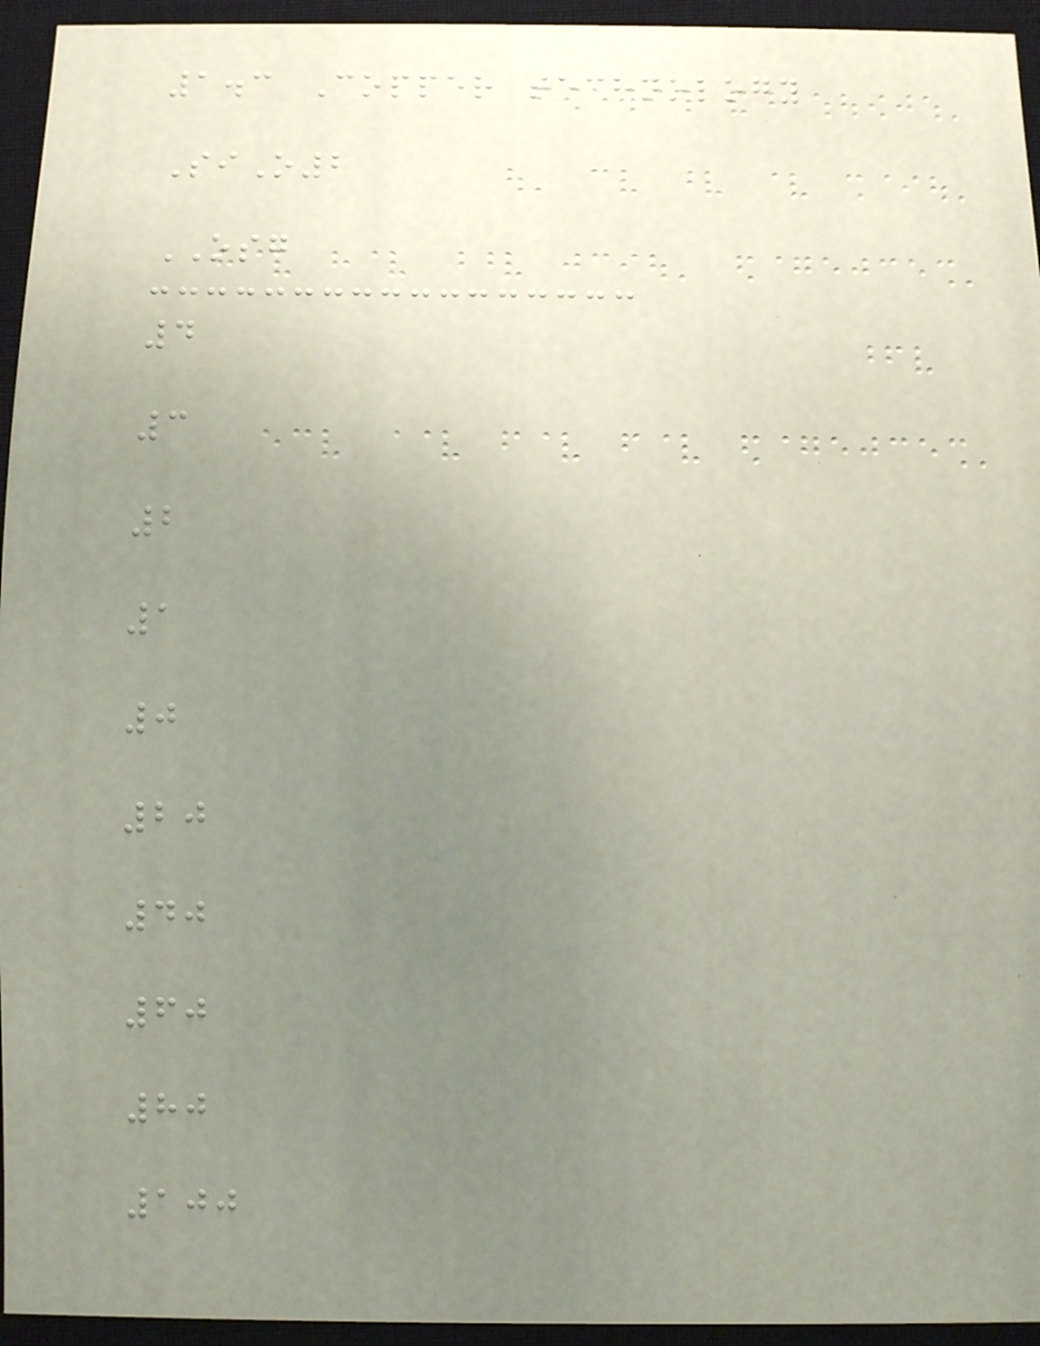1.3 Copper technology
SiO2
OSG
4
3
2
1
0
20
40
60
80
100
